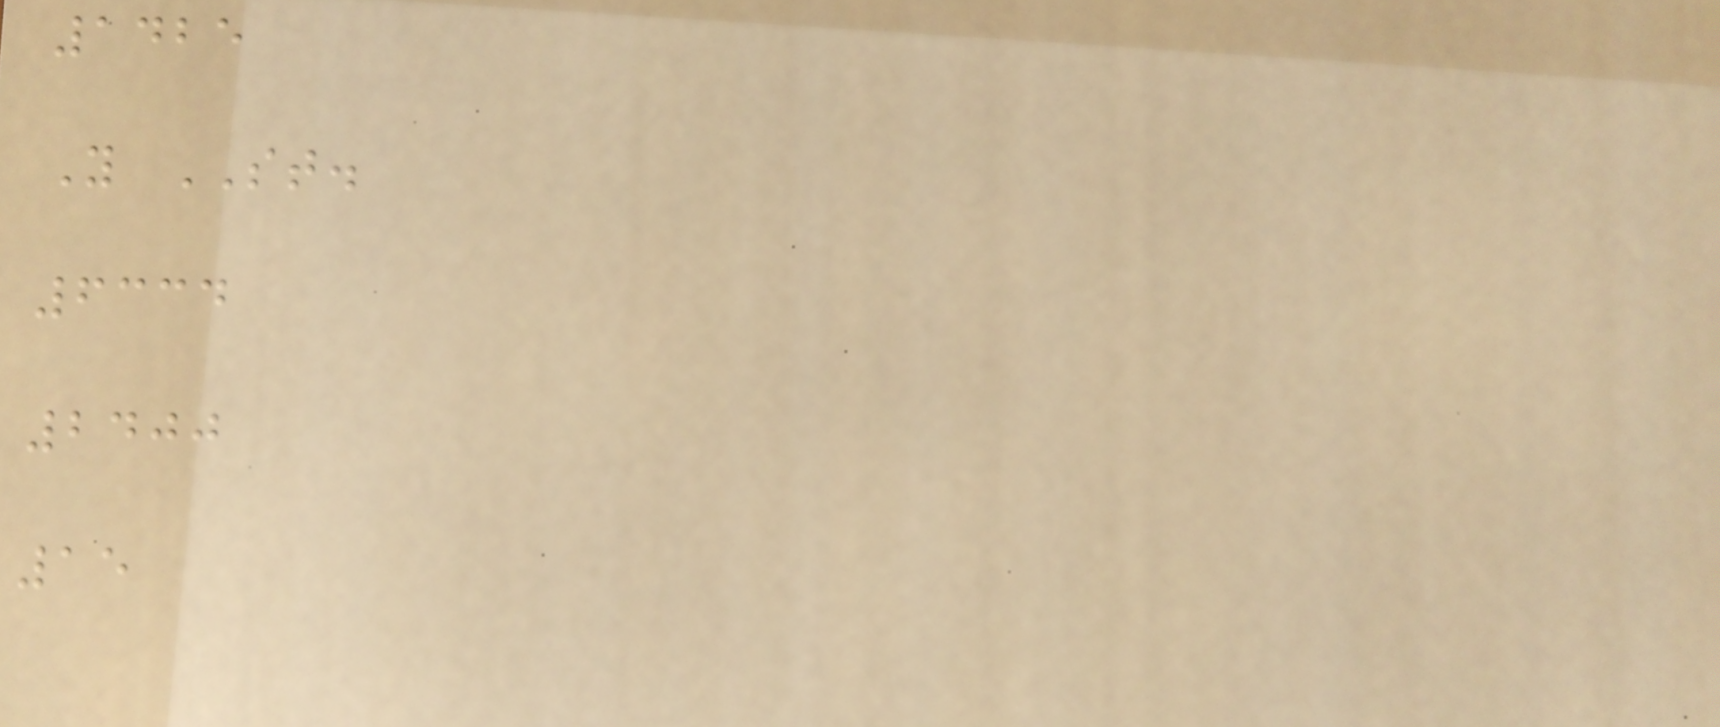1425
Y ST.
6334
2400
15
